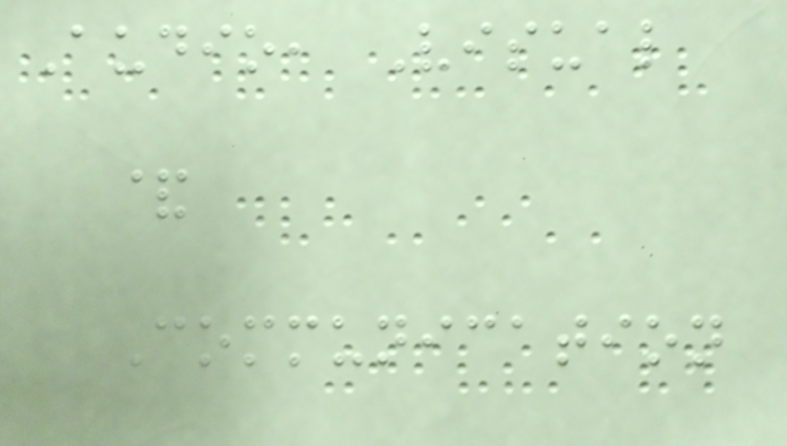Audio, Visual
&
Communication
